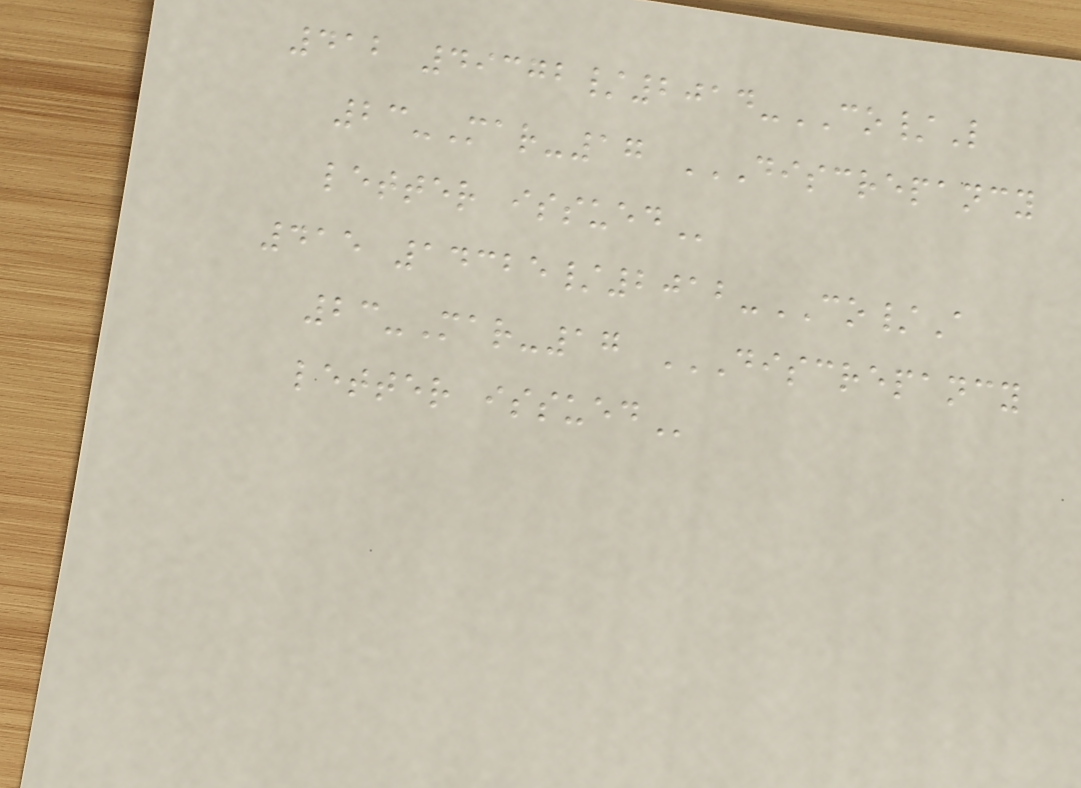412 49372/2014-CO/L
23-Mar-17 DISCREPANCY
LETTER ISSUED
415 14325/2012-CO/A
23-Mar-17 DISCREPANCY
LETTER ISSUED
